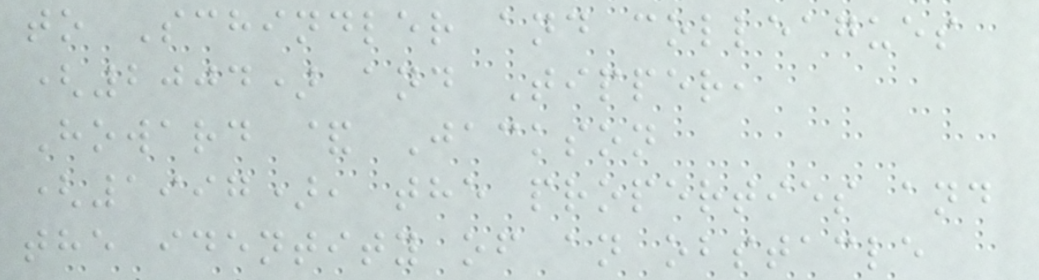to Schindler and colleagues
(2004) and Tipper,
Howard & Jackson
(1997), the properties and
the identity of an obstacle
